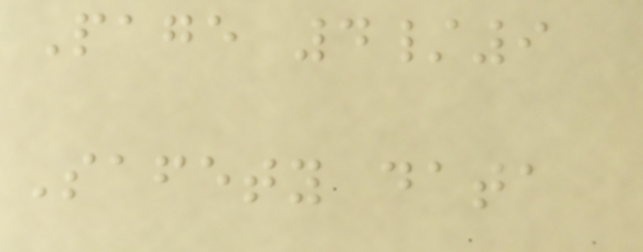Page 4/9
Safety data
